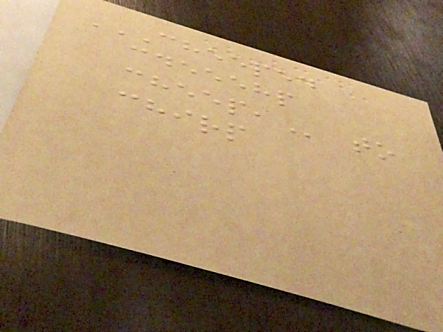CHEEPED
CDEEEHP
CHEEP, to
chirp
